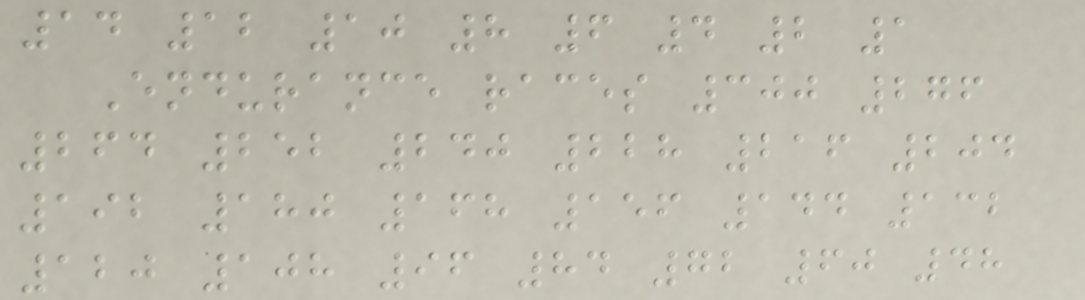14 12 10 8 6 4 2 1
Endurance races 300 276
264 252 240 228 216 204
192 180 168 156 144 132
120 108 96 84 72 60 48
